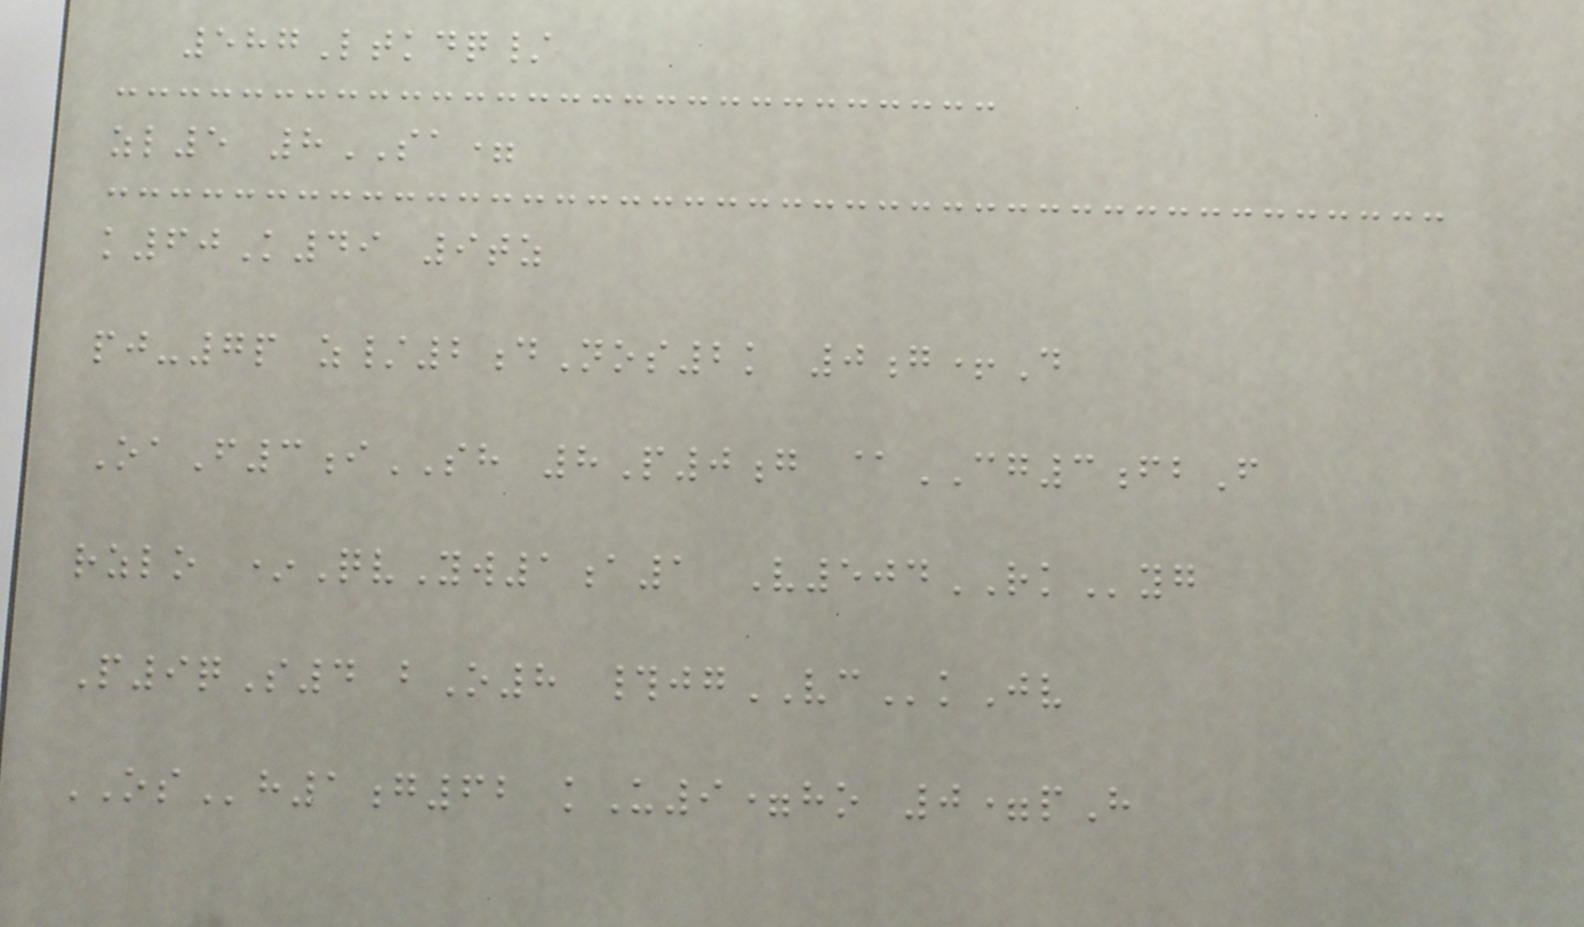587Ltkdq/
zl5 8SA=
k60K49 9tz
pj-7p z/2dNos2k 0g+D
OaF3iSH 8P0g @CG3fbF
rzlo *QvYw1a1 V504RKyg
P9qS4 bO8 #jgVCkJv
OSh1g62 kU9=ho 0=pH
